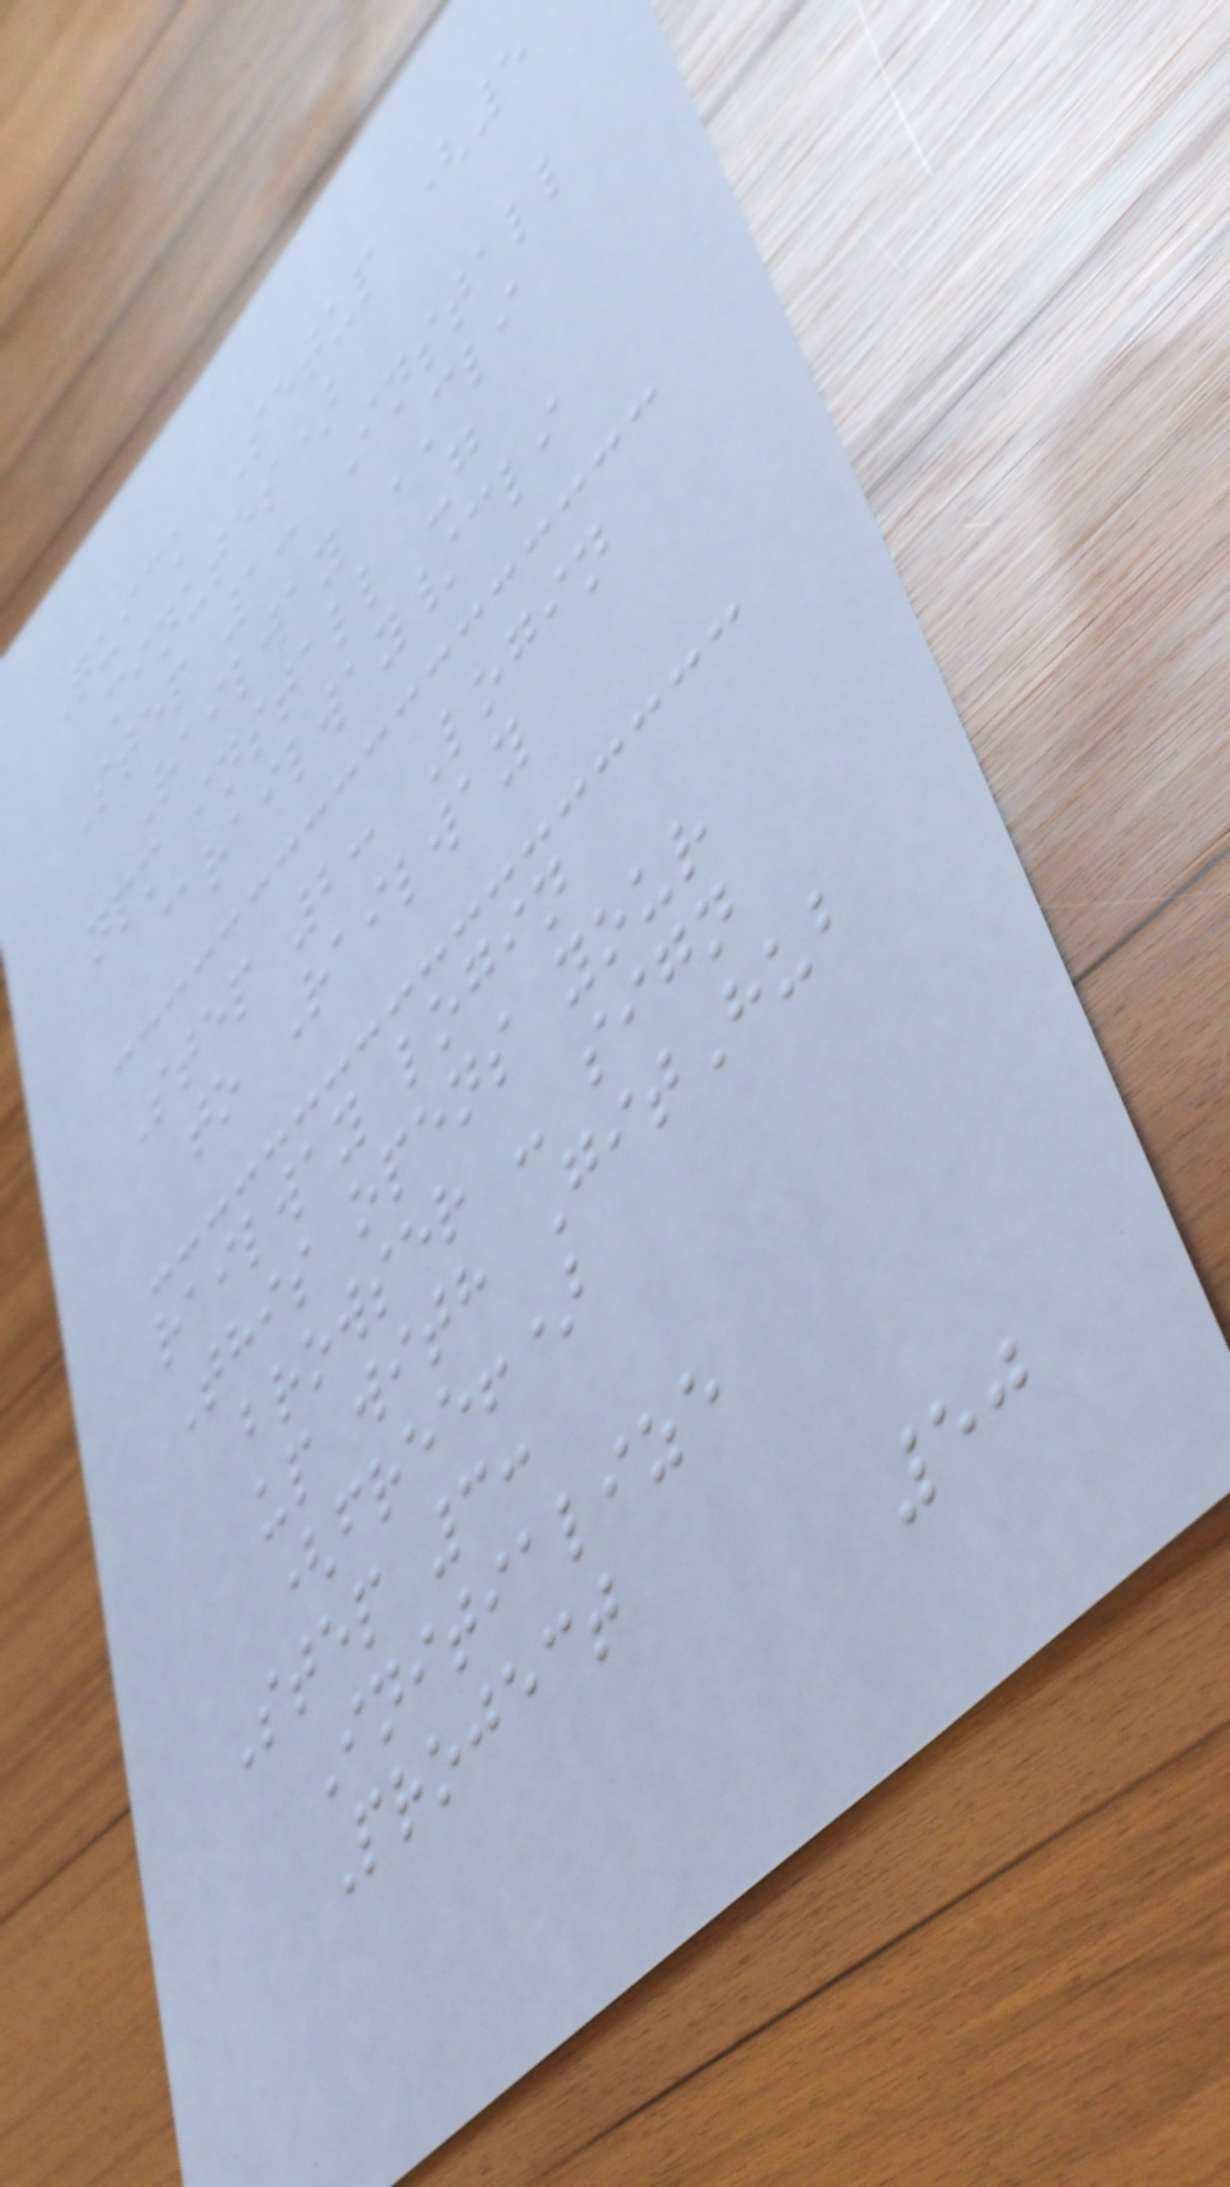Quick Setup (5
minutes)
Step 1: Install
Railway CLI
npm install -g
@railway/cli
Step 2: Login
to Railway
railway login
This opens your
browser - sign
up with GitHub
(free!)
Step 3:
Initialize
Project
50
